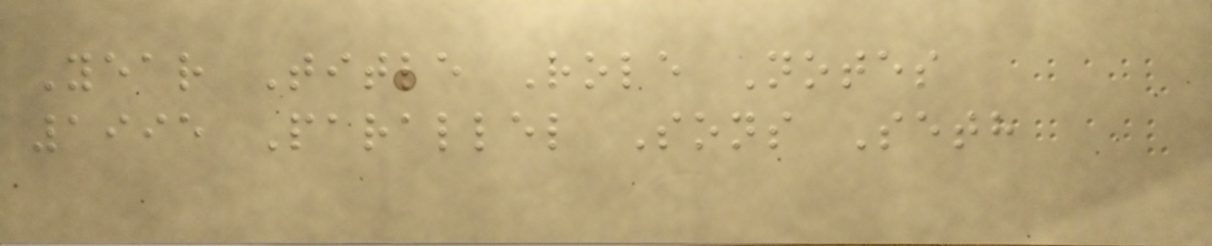Year Title Role Notes
1995 Parallel Sons Seth
